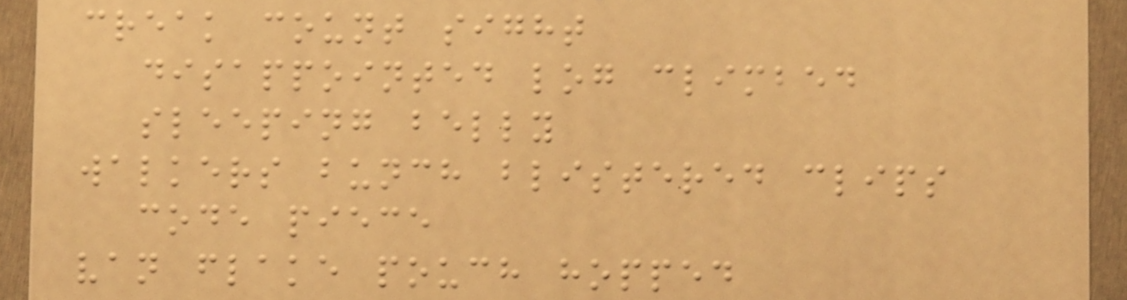creak count sight
disappointed log climbed
sleeping belly
walkers bunch blistered clips
code piece
van flake pouch hopped
